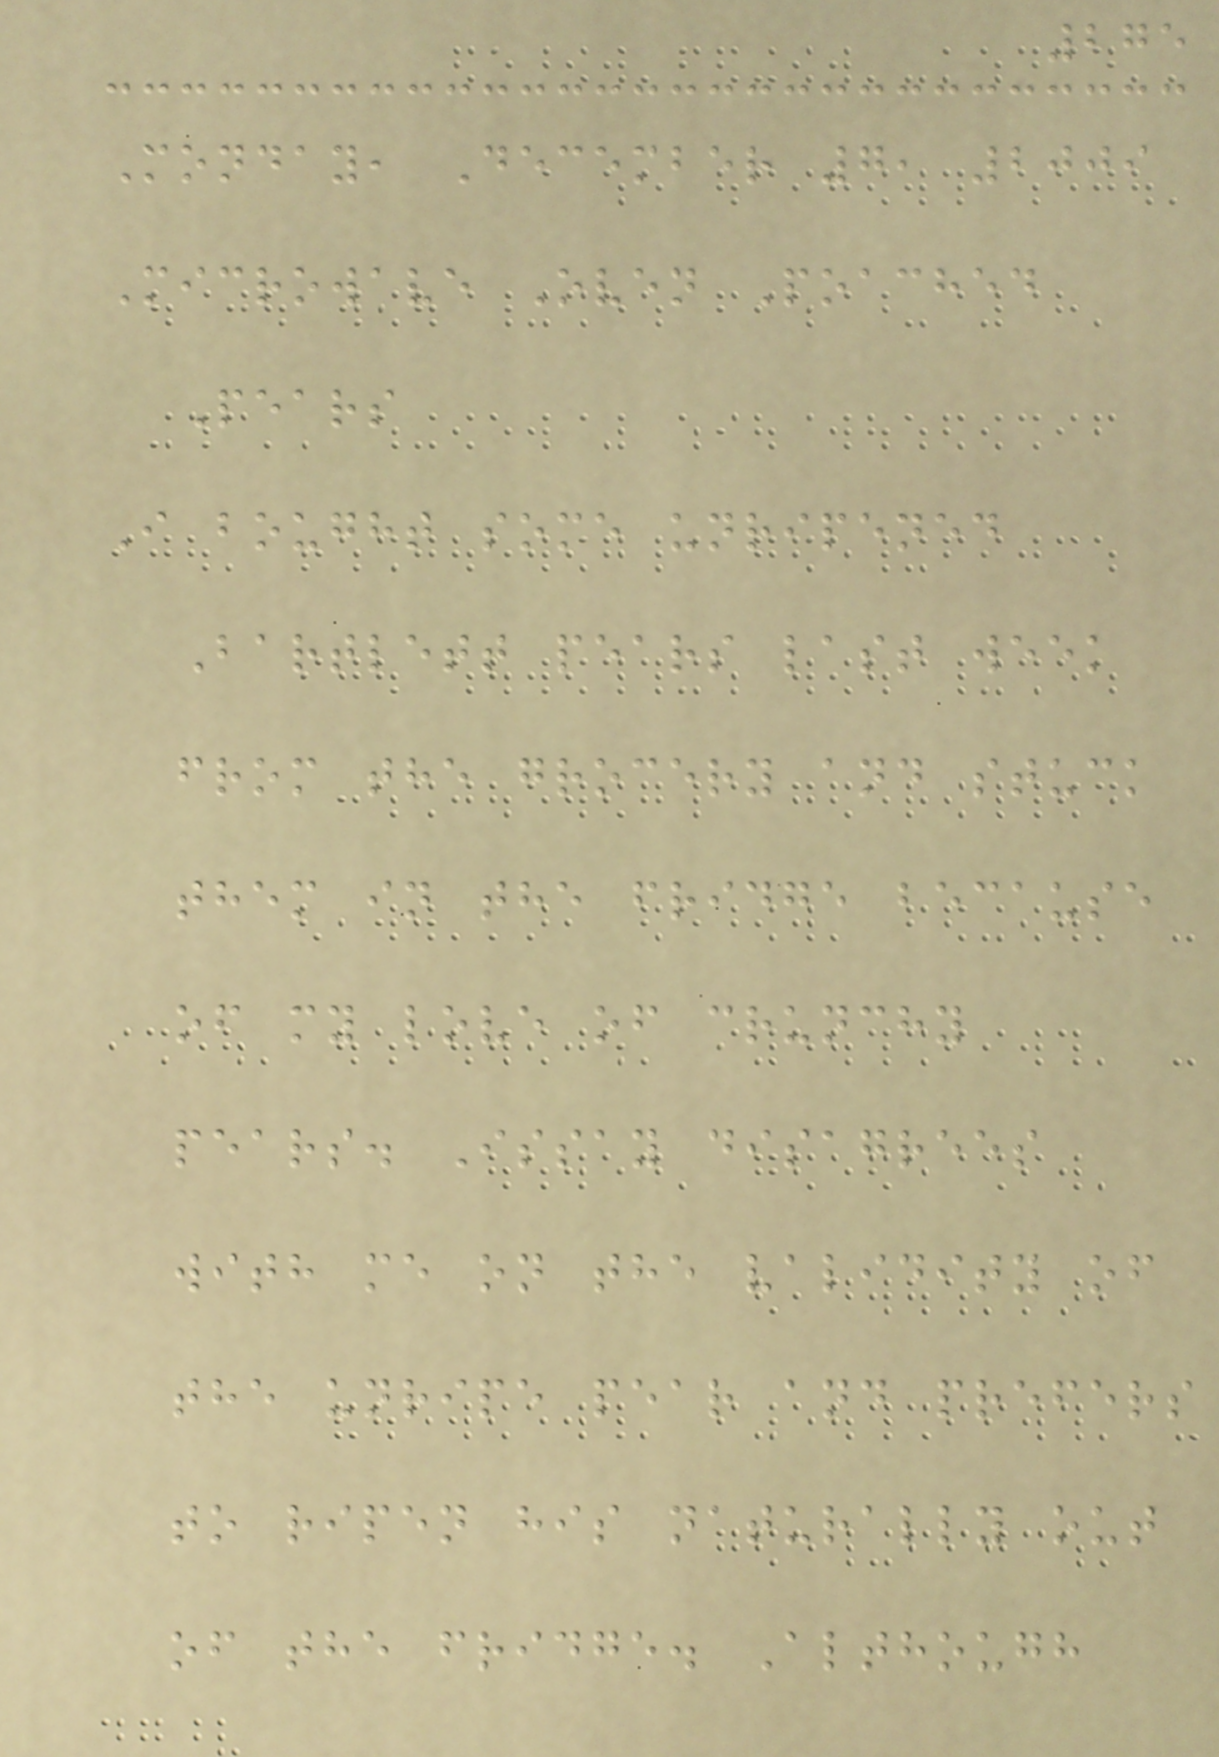275
Monday, December 7, 2009
Microwave Oven Poached
Pears
I bought some unripened
Bartlett pears last week
from the grocery and stuck
them in the fridge because
of my love of crunchy
pears. Issay disagrees
with me on the validity of
the unripe pear and prefers
to ripen his naturally out
of the fridge. Although
